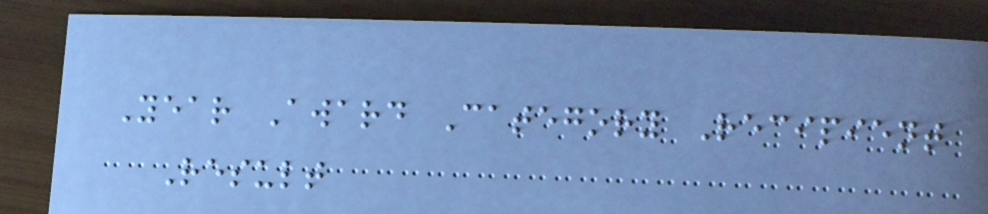Year Award Category Recipient
Result
